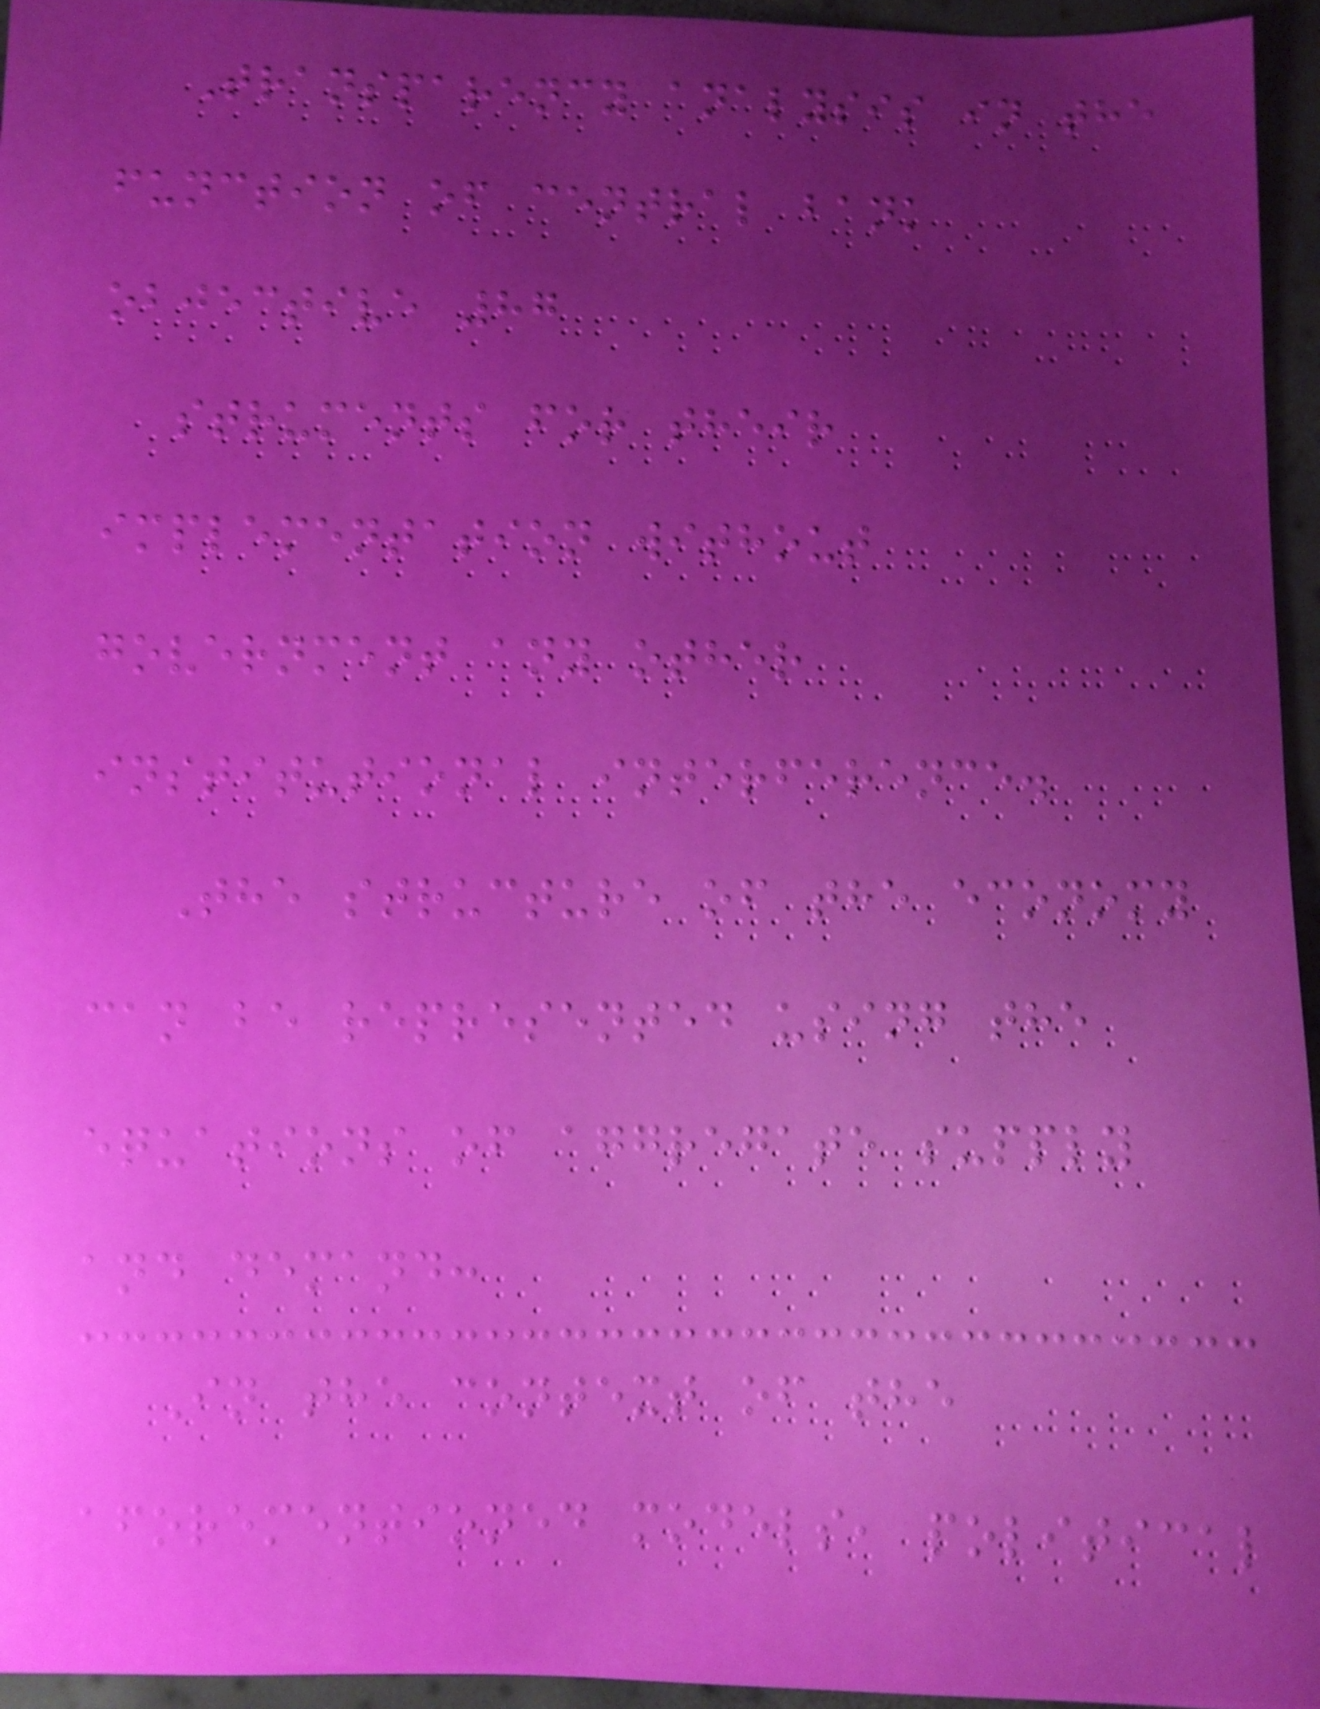Transparency analysis in the
function of central bank
objective 87
struments for their
implementation without
government any other
institutional interference.
The structure of the economy
can be represented using the
equations of aggregate supply
and demand:
In the context of the
aforementioned models, political
